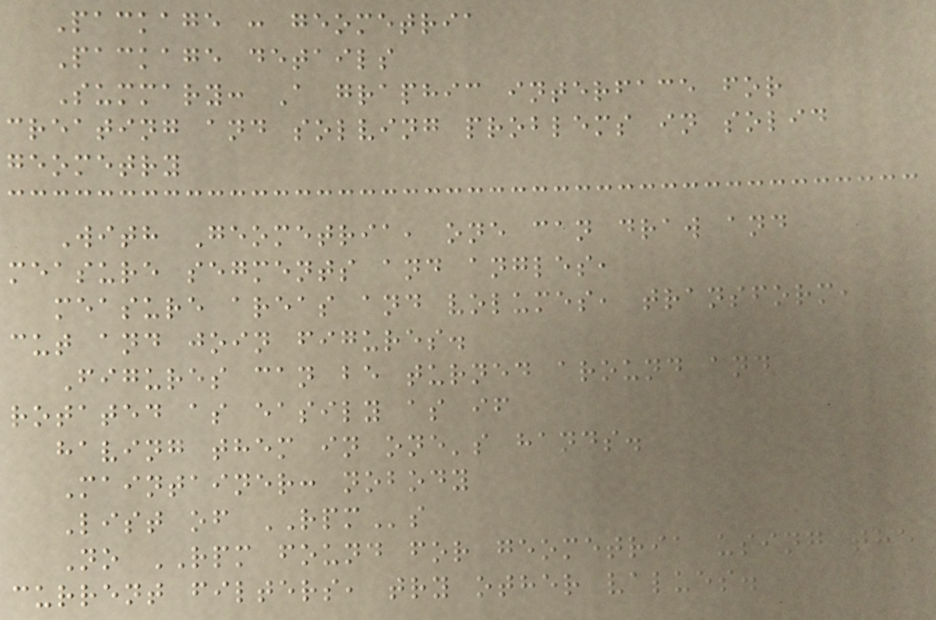Package : geometria
Package details
Summary: A graphic interface for
creating and solving problems in solid
geometry
With Geometria, one can draw and
measure segments and angles,
measure areas and volumes, transform,
cut and join figures.
Figures can be turned around and
rotated as easily as if
having them in one's hands.
Maintainer: nobody
List of RPMs
No RPM found for geometria using the
current filters, try other values.
